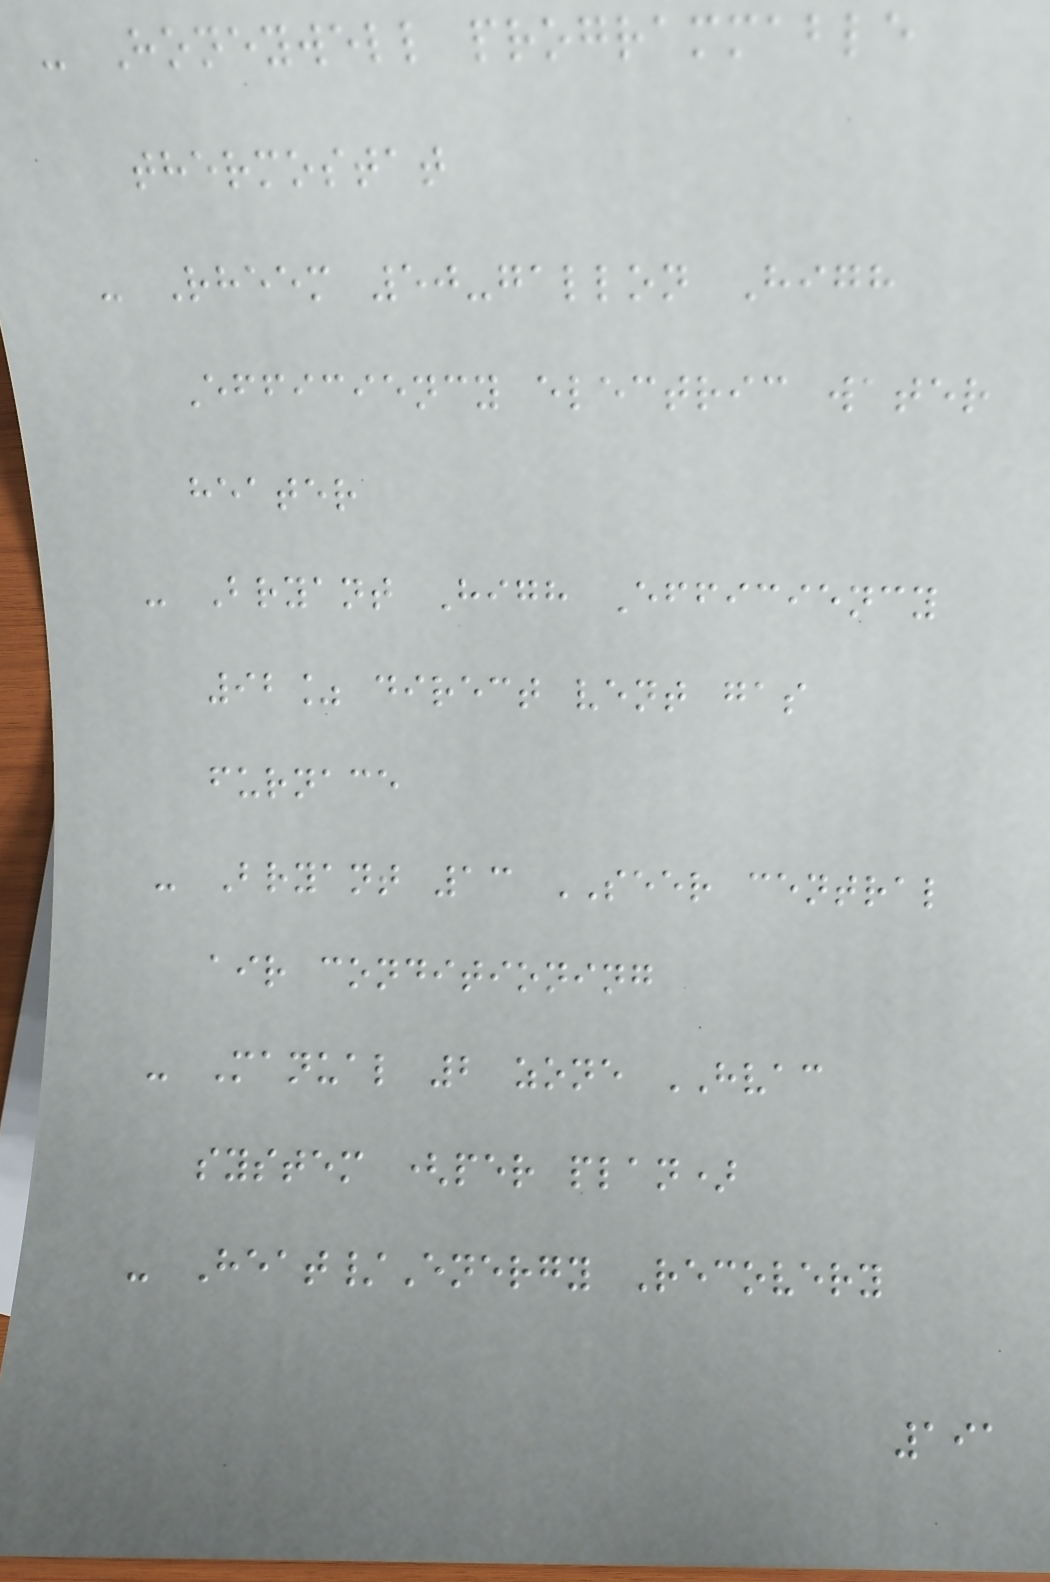- Honeywell programmable
thermostat
- Rheem 50-gallon High
Efficiency electric water
heater
- Bryant High Efficiency
92% direct vent gas
furnace
- Bryant 13 SEER central
air conditioning
- Manual 2 zone HVAC
system (per plan)
- Heat/Energy Recovery
191
